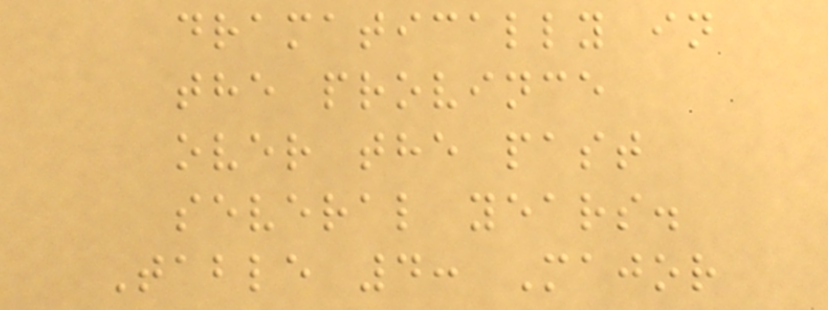dramatically in
the province
over the past
several years.
Table 4: Major
